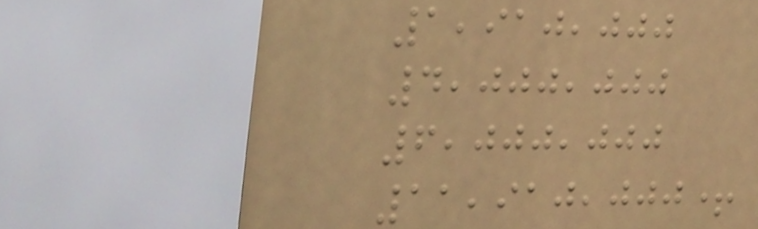1,910,000
4,000,000
6,000,000
11,910,000+
